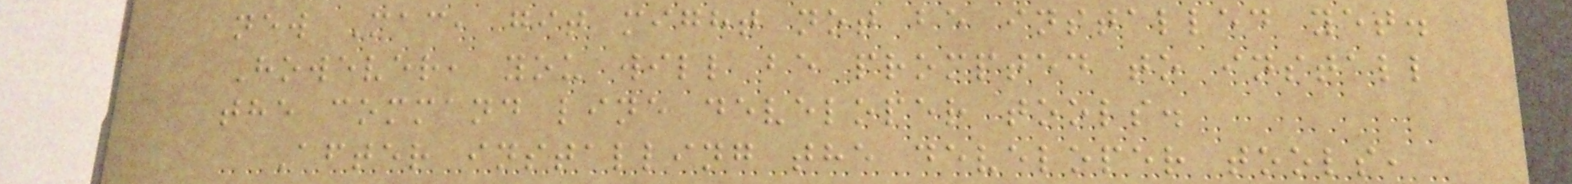new Mac, git might not be installed yet.
However, you will be prompted to install
the command line developer tools.
After installing the developer tools,
